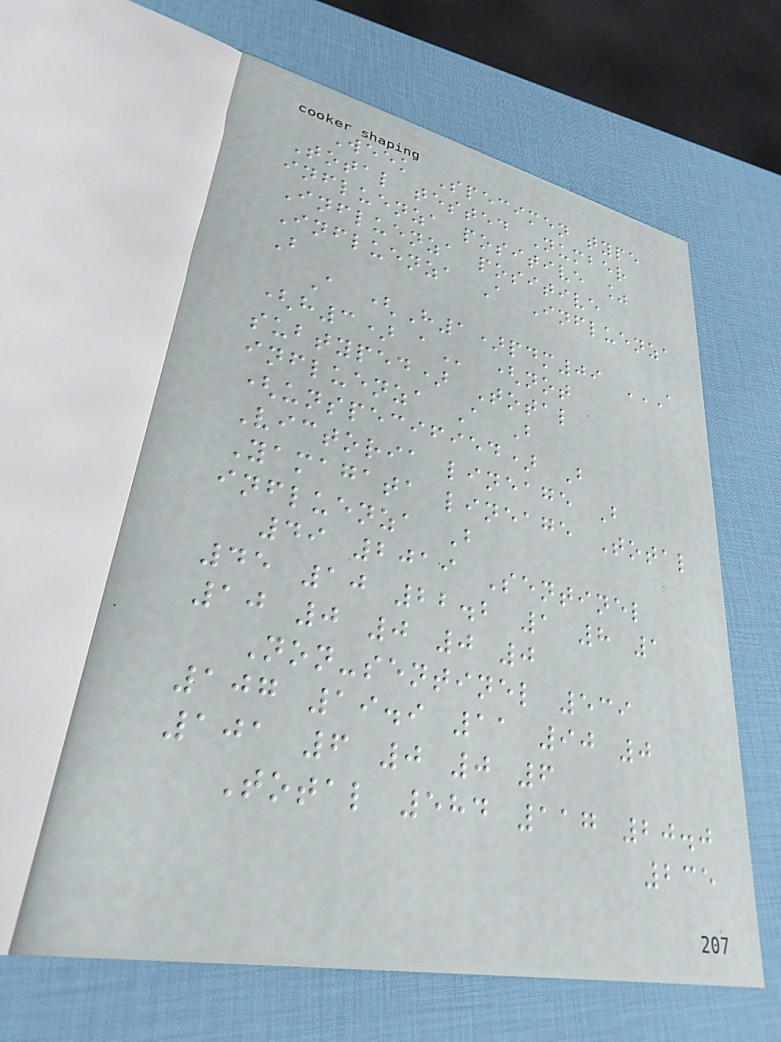Week Specimen type
Total tested Number
influenza positive %
Influenza positive
Influenza A Influenza
B
A (H1)pdm09 A
(H3) A (not
subtyped) Total
influenza A B
(unspecified) B
Victoria lineage B
Yamagata lineage Total
influenza B
49 2019 Sentinel
45 10 22.2 1 8 1
10 0 0 0 0
Non-sentinel 539
107 19.9 11 90 0
101 6 0 0 6
Total 584 117 20.0
235
